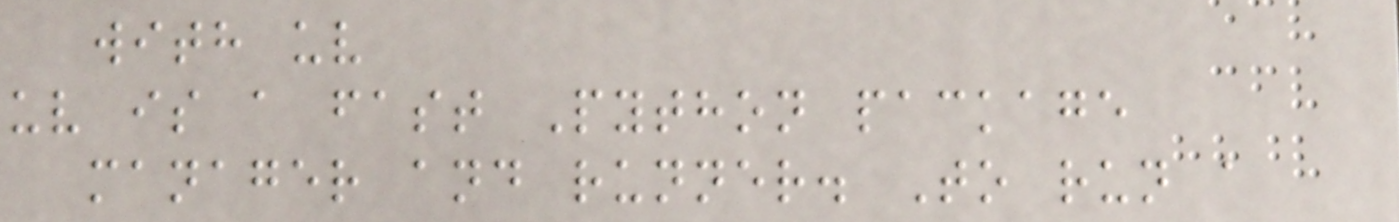with uv
uv is a fast Python package
manager and runner. To run a
